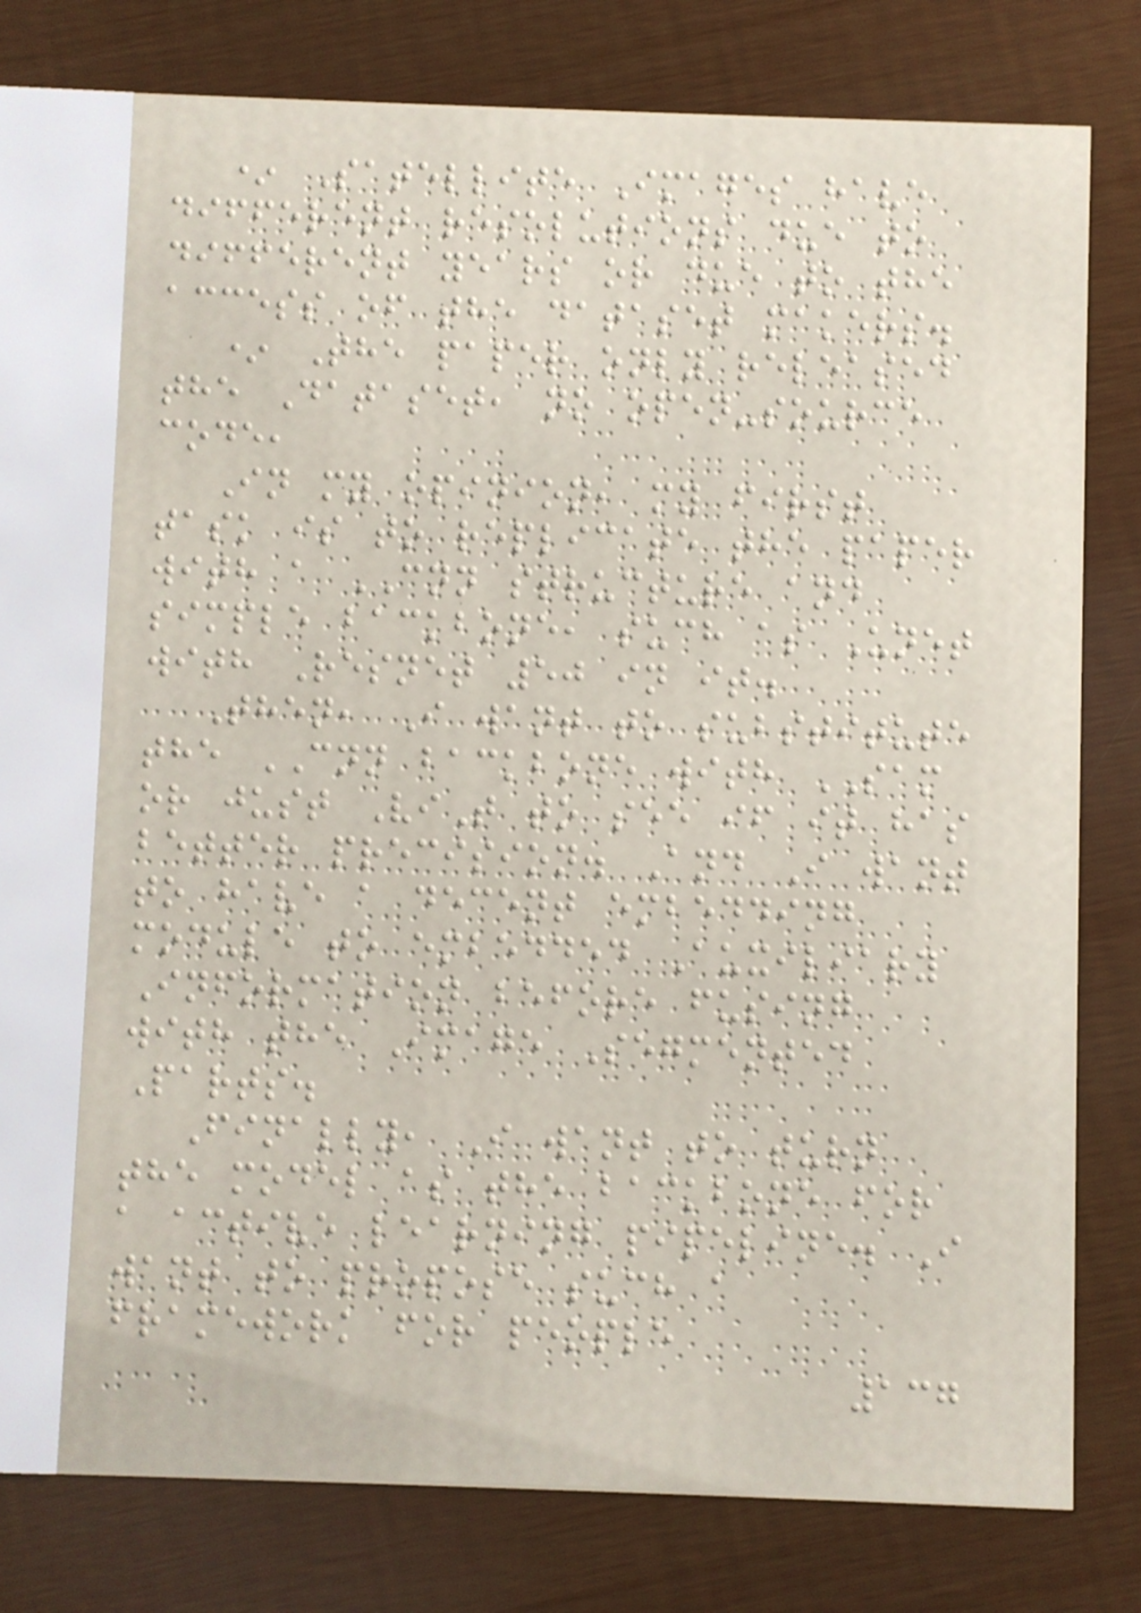* Satellite Images have
different resolutions due to
different years or due to the
access of the dataset makers.
* The paper only released
the Dataset, no open-source
code,
In my opinion, my first
task is to replicate the paper
with a CNN structure and
simple backbone, such as Unet
with Resnet 50 in it.
Then, I want to substitute
the CNN backbone with SAM
or just ViT to see if it has
better precision. And I want
to have a decent embedding
module to embedded Auxiliary
Information before fusing
with the Image Segmented
Parts.
Finally, I want to turn
the model as the backbone for
a active learning pipeline. I
want to propose such a
framework for people
137
